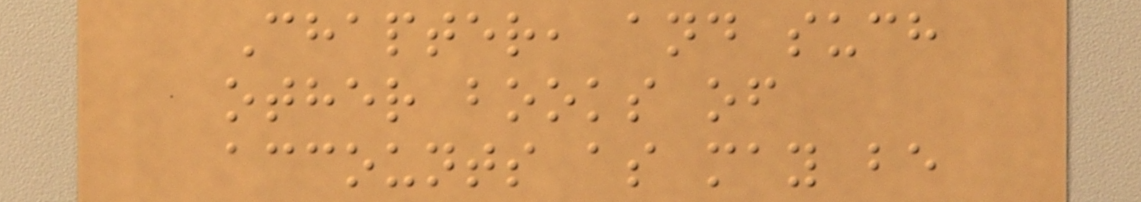Chapter, and such
other books of
accounts as may be
